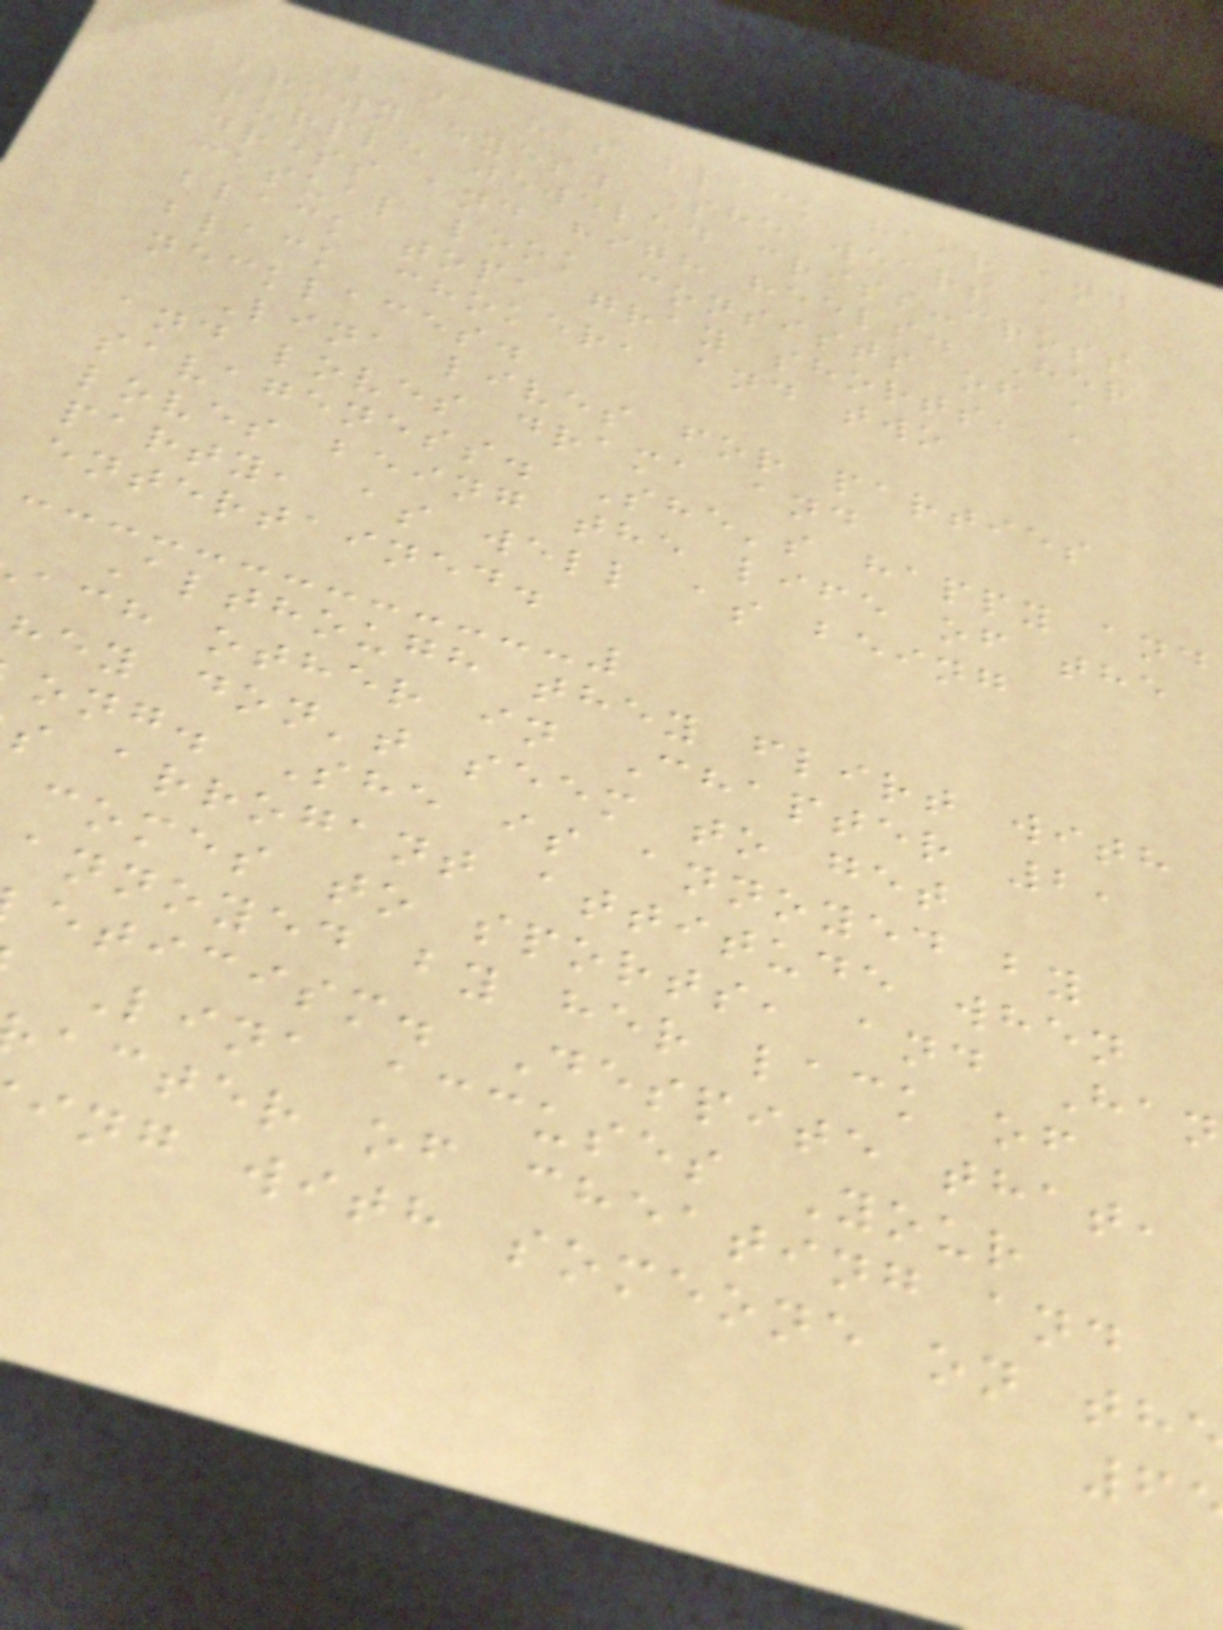Lina has black hair and
brown eyes. She wears a
purple jeweled criss-cross
dress and high heels. Her
casual look consists of a
black top, gray shorts, a
black choker, and two
necklaces.
Lina lives for parties
and loves drama and
savageness. She's happy and
loves being the life of the
party, as well as being
entertained.
Although they flirt with
ach other in Chapter 2,
hey don't seem to get
ong. She is annoyed by
s arrogant attitude when
comes to sports, and Han
annoyed by her lack of
eticism. Despite that,
Lina accuses Your
acter of cheating and
ing with someone on th
